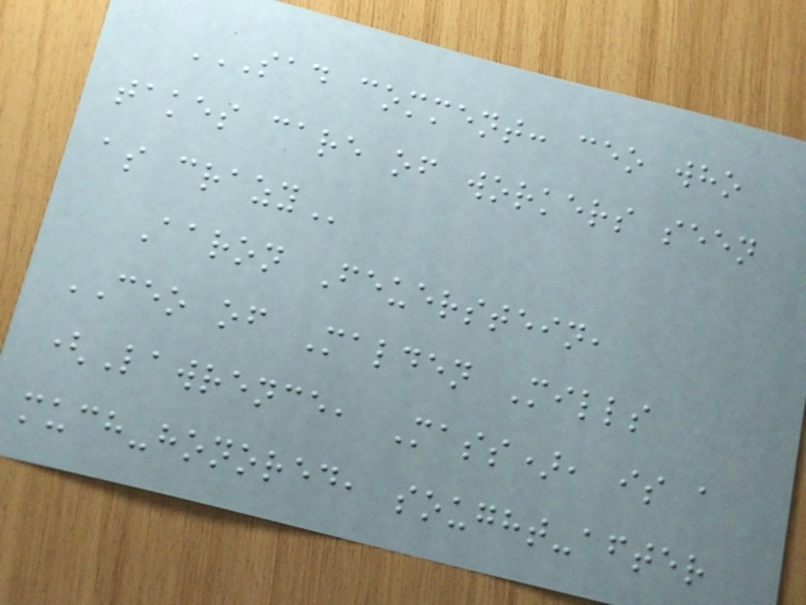SAD COMMENT: CEO WHO
TAKES CARE OF WORKERS SEEN
AS CRAZY
Aaron Feuerstein,
CEO of Malden Mills
(Lawrence, Mass), is a
much-honored, sought-after
